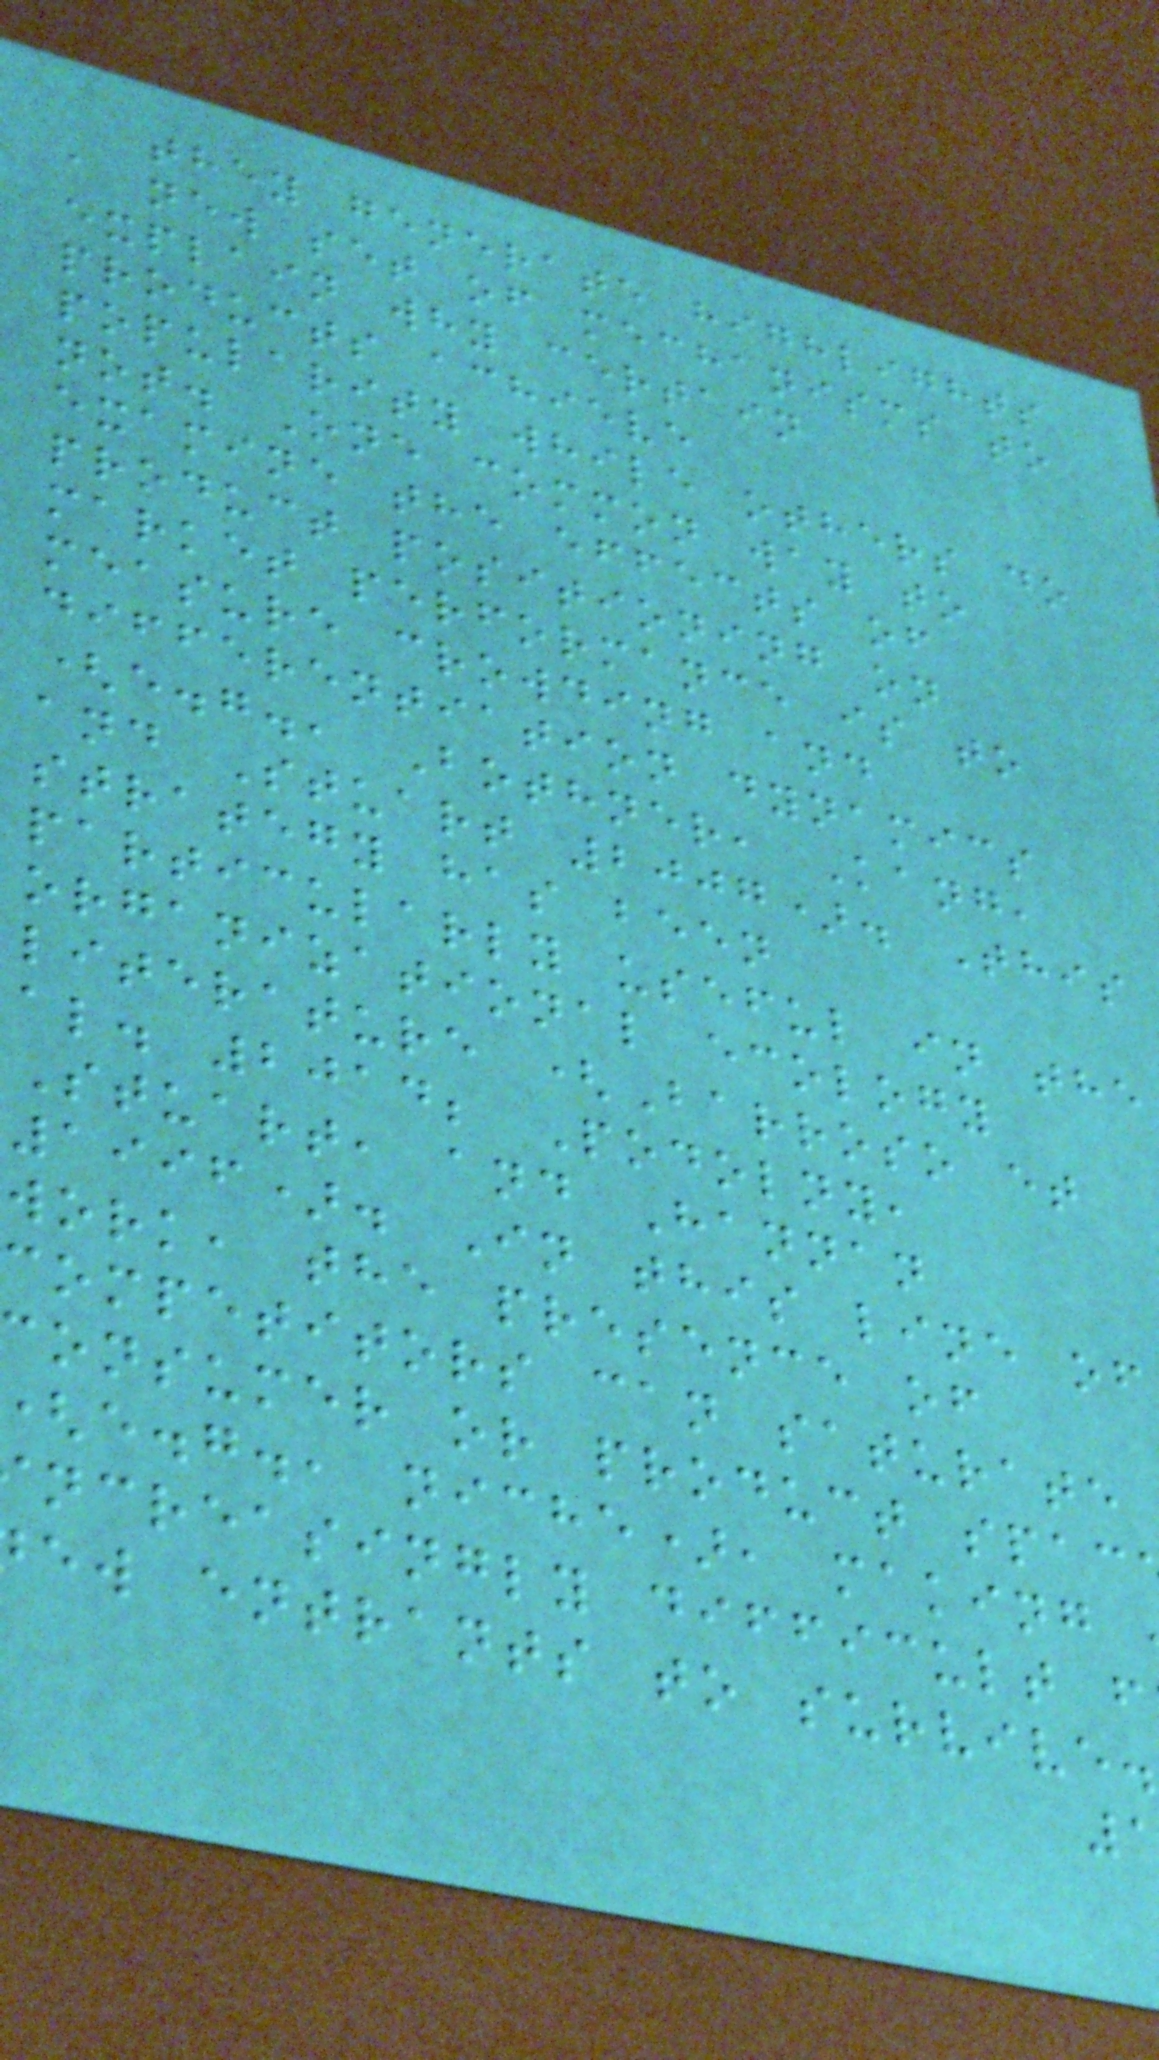they generate highlights
a new set of mechanisms to
explain why certain
products achieve
popularity while others do
not. One common way to
examine the effects of
product positioning on
market performance is to
measure crowding and
differentiation dynamics
(e.g., Bothner, Kang,
and Stuart 2007). This
strategy has been
particularly useful in the
organizational ecology
literature (Barroso et
al. 2014; Podolny,
Stuart, and Hannan
1996). In this line of
work, the presence of
competitors can saturate
onsumer or product spac
e.g., niche), making
ncreasingly difficult f
ew entrants to survive.
